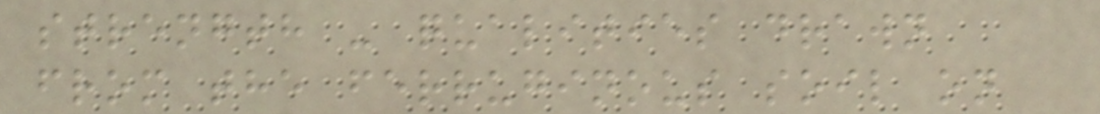strength - qualities drawn
from the ferruginous soil on
